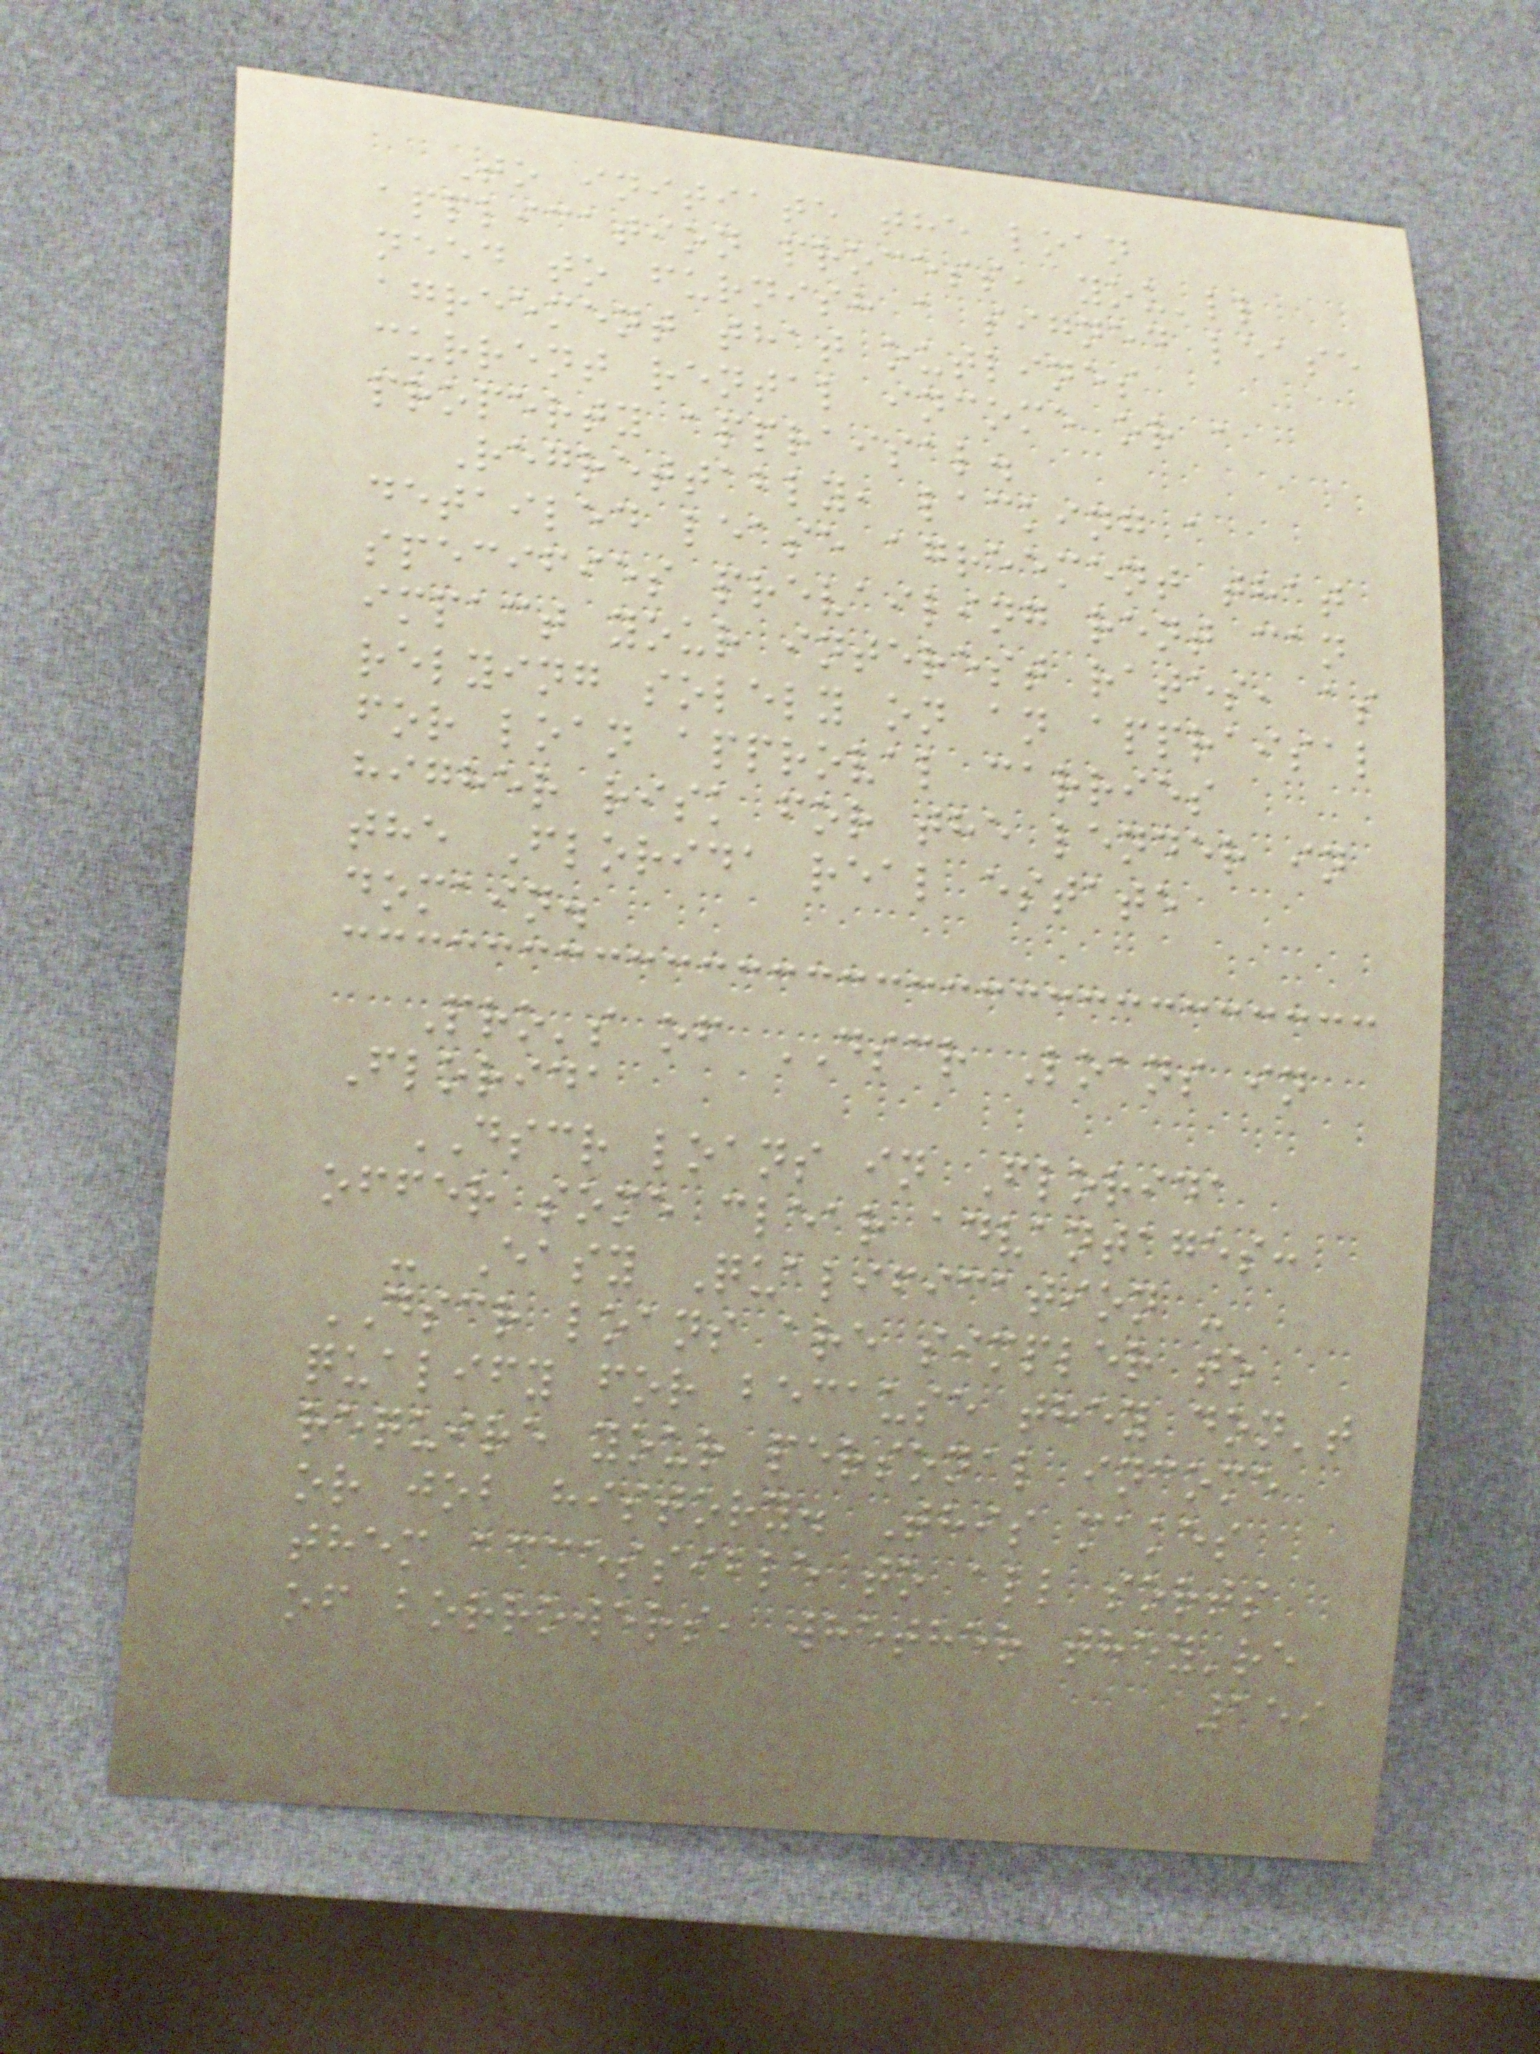To initiate the loan
application process, you'll
need to furnish a signed lease
agreement that outlines
current rental income or a
property appraisal.
Regrettably, lacking a
detailed lease agreement that
specifies prevailing rent can
impact your interest rates, as
relying solely on an appraisal
for loan approval carries
higher risk for the lender in
the Florida real estate
domain.
Pro's of DSCR Loans in
Florida
DSCR loans in Florida
offer some clear advantages:
- Easy Qualification -
DSCR loans are simpler to
qualify for because they don't
require your personal income
or job history. This makes
them accessible to all sorts
of borrowers, whether they're
159
